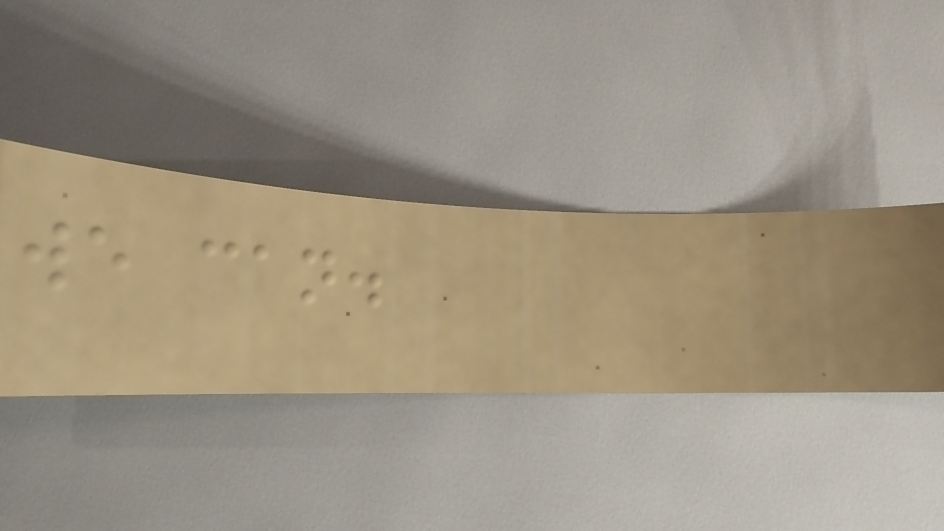we can.
